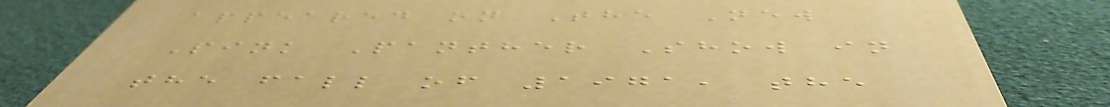appeared on The New
Pink Panther Show in
the fall of 1971, the
